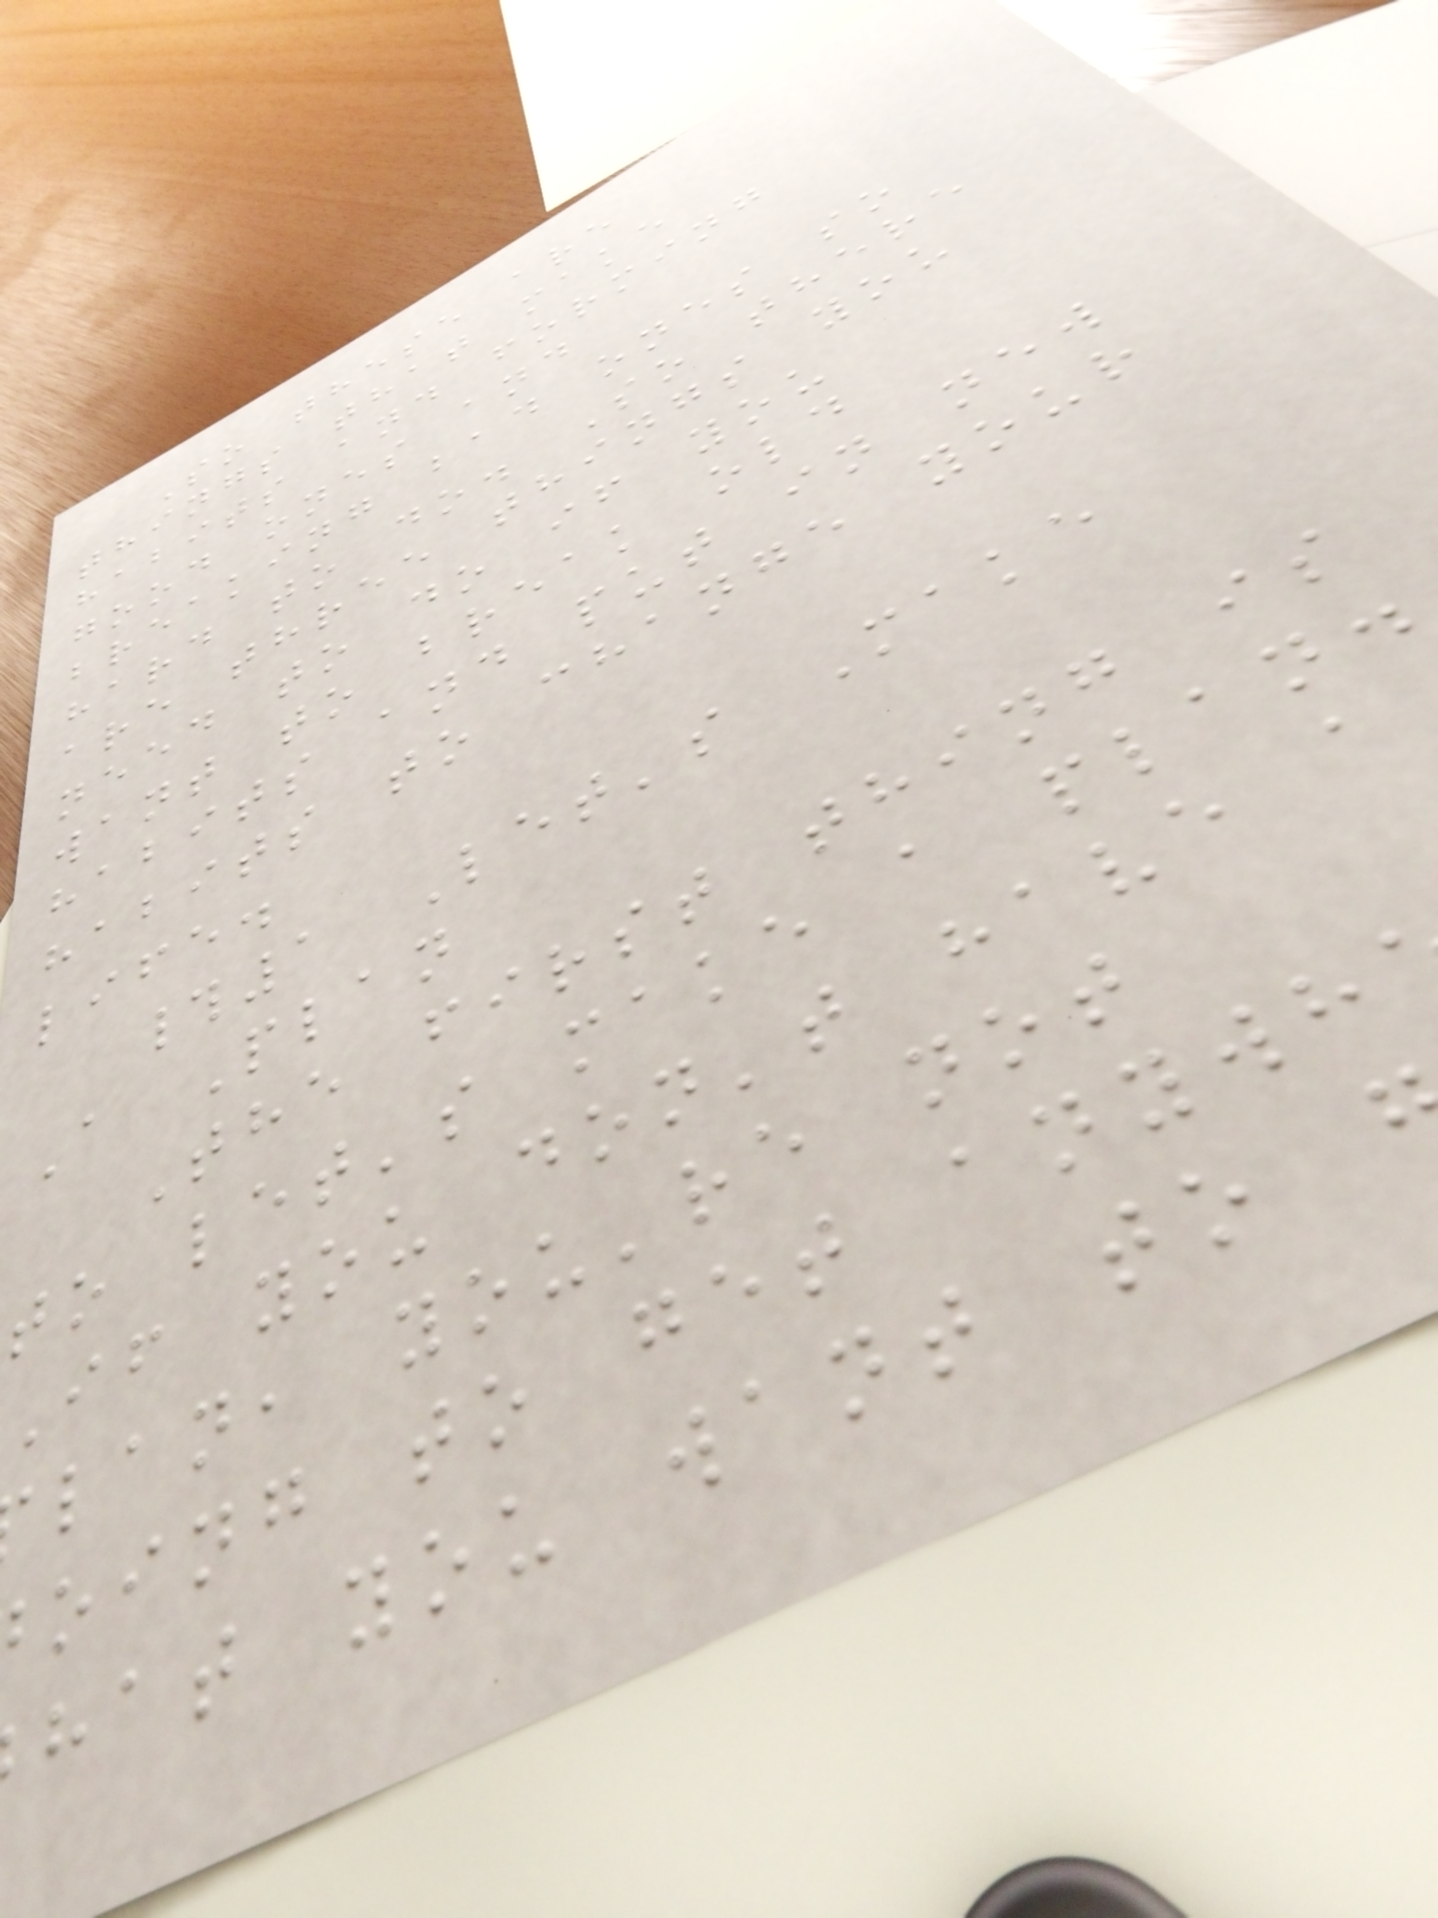So these are
things that make
habits and forming
good ones and
breaking bad ones so
hard to do. So there
are three things you
need to do if you
want to break old
habits and put in new
habits to change your
life.
#1 Let's Make
A Plan
The first thing is
to let's make a plan.
if you don't have a
lan, you're not
oing to get anywh
hat you want to
